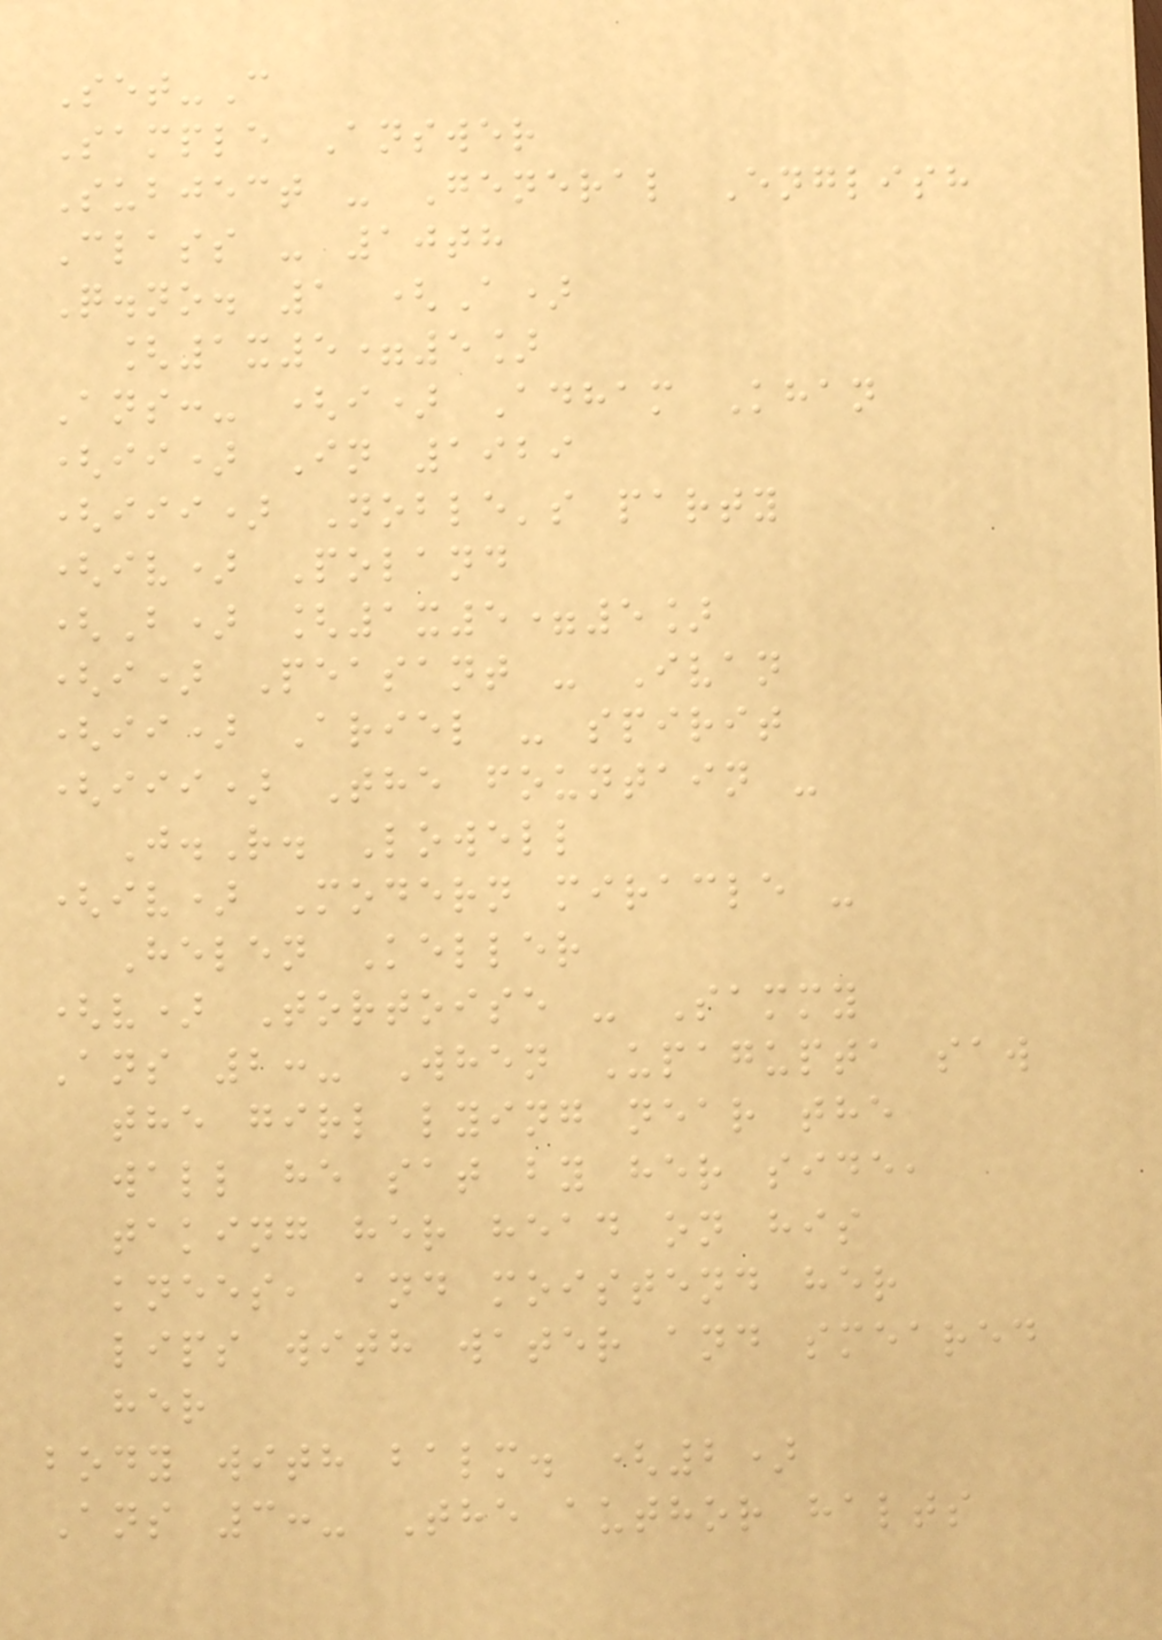Set-C
Sample Answer
Subject - General English
Class - 10th
Q.no. 1 (A)
[1x5=5]
Ans:- (i) Adham Khan
(ii) In 1929
(iii) Noble's party
(iv) Poland
(B) [1x5=5]
(i) Peasant - Ivan
(ii) Ariel - spirit
(iii) The fountain -
J.R. Lowell
(iv) Modern miracle -
Helen Keller
(v) Tortoise - Sammy
Ans 2:- When Upagupta saw
the girl lying near the
wall he sat by her side,
taking her head on his
knees, and moistend her
lips with water and smeared
her
body with balm. (2)
Ans 3:- The author halts
